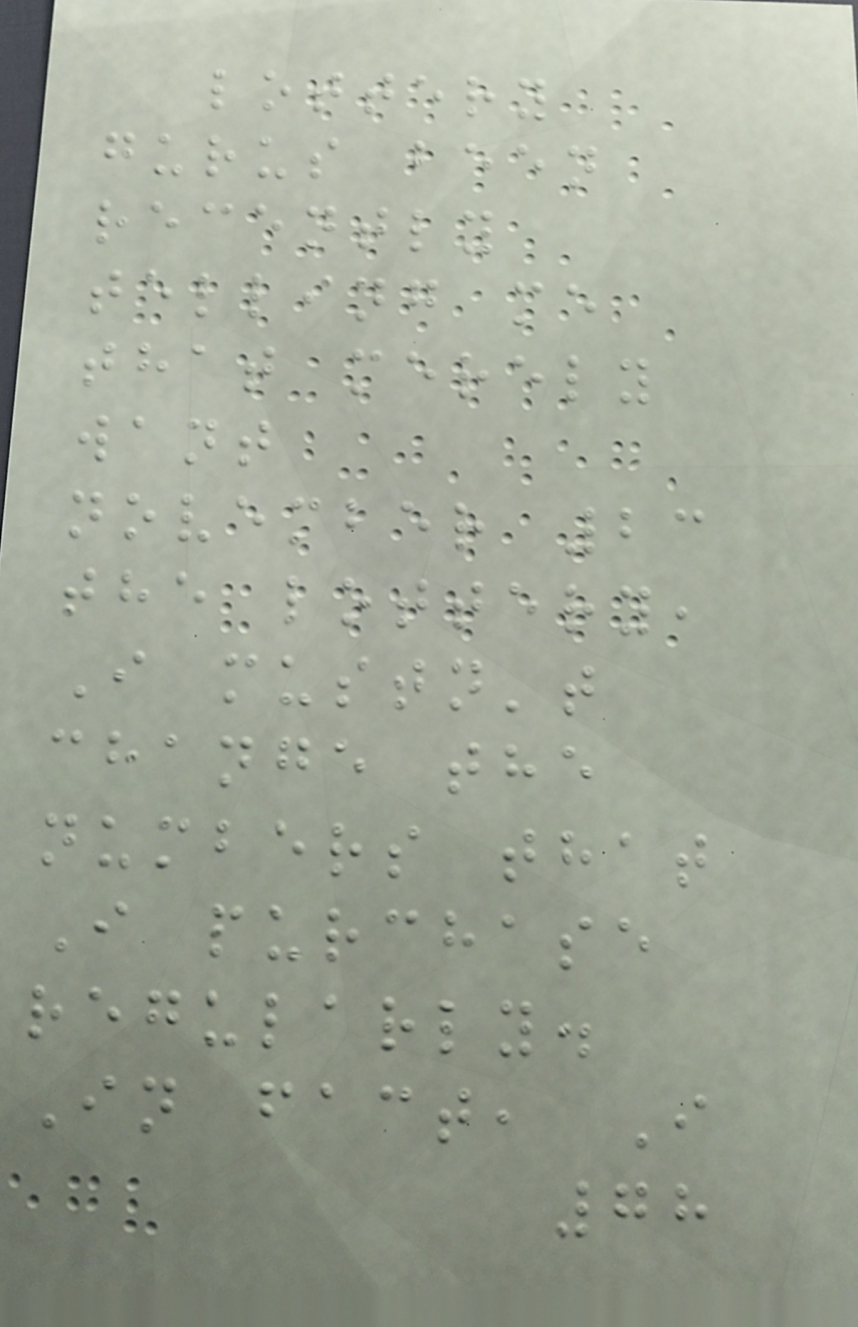lottery
gurus been
recently
telling me
that merely
want
november 23
the lottery,
I mustn't
change the
numbers that
I purchase
regularly.
In fact, I
78
